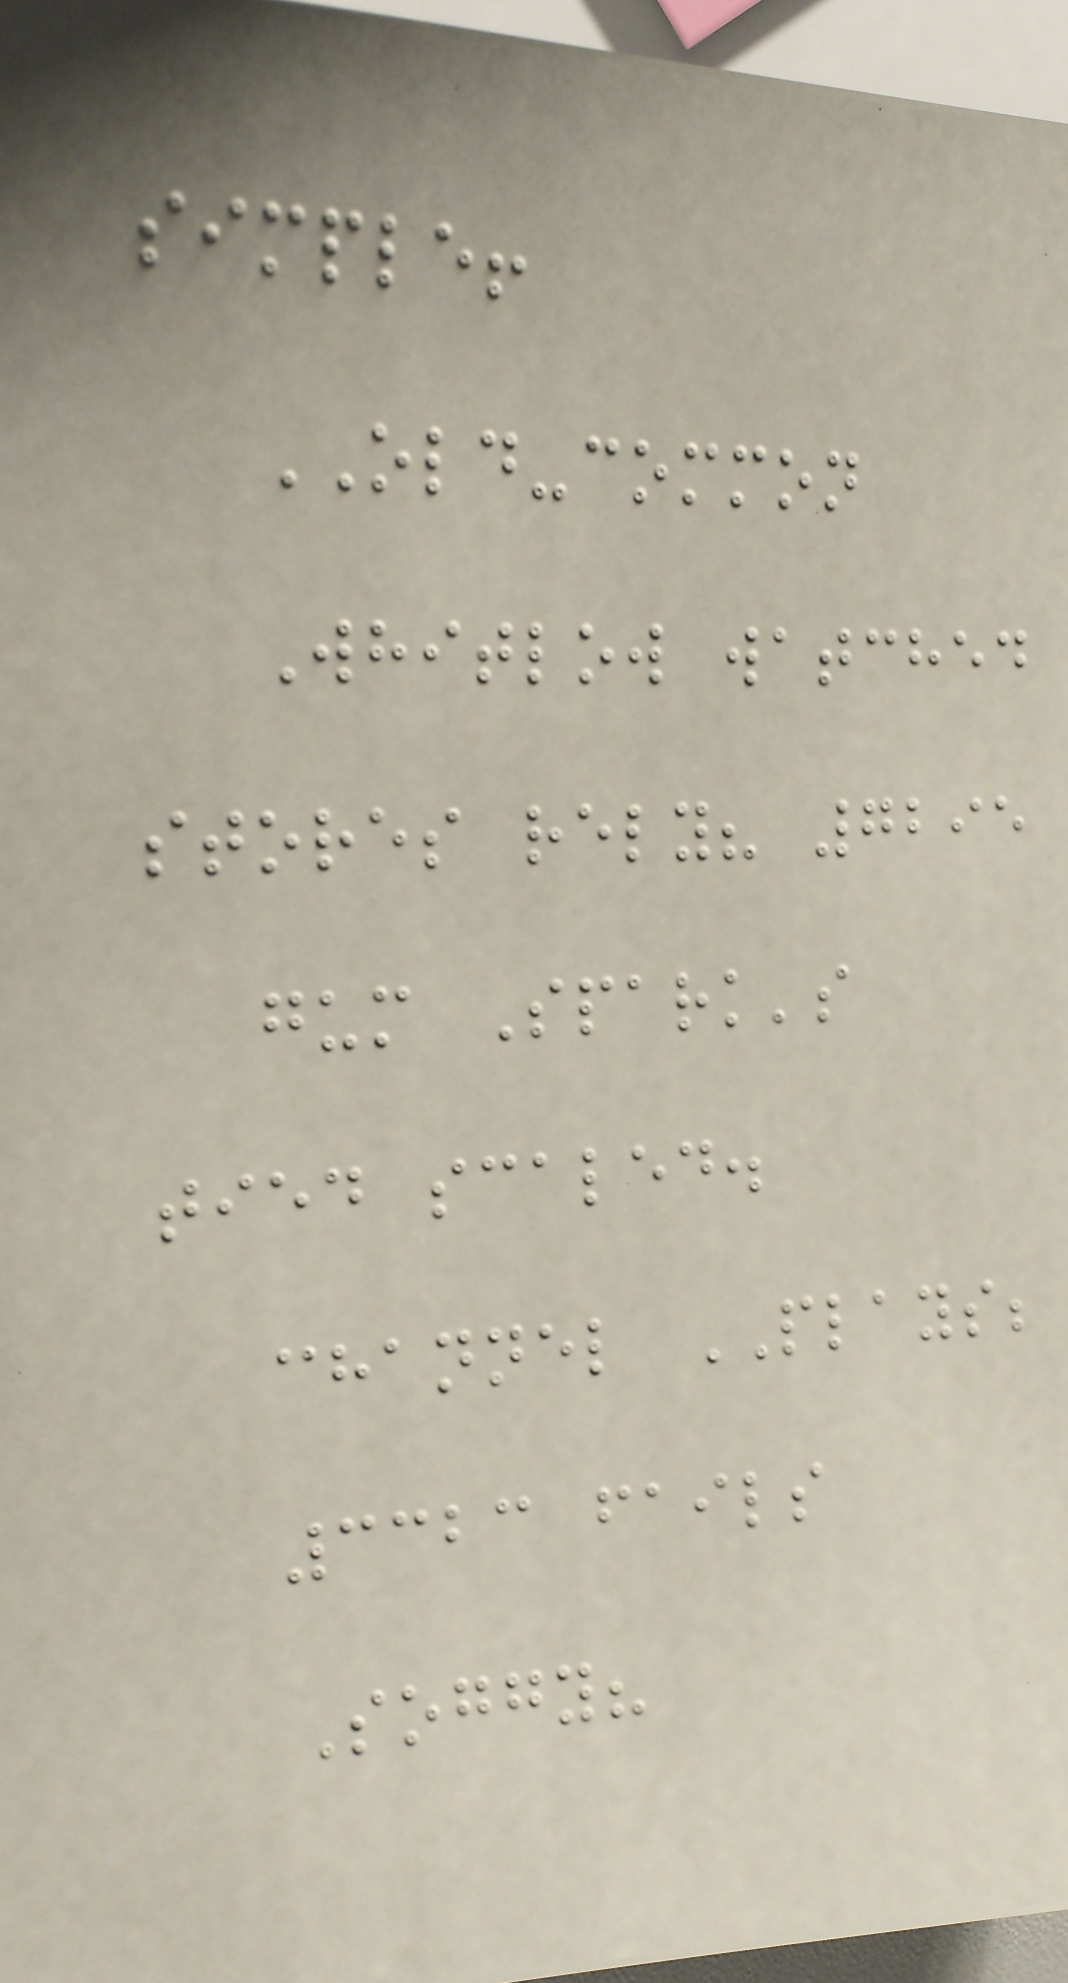simple!
OLD-common
Whitlow watched
stores rely? 7295
gum Spark's
tied scaled.
channel PLAYS;
3323 fails
Soggy?
